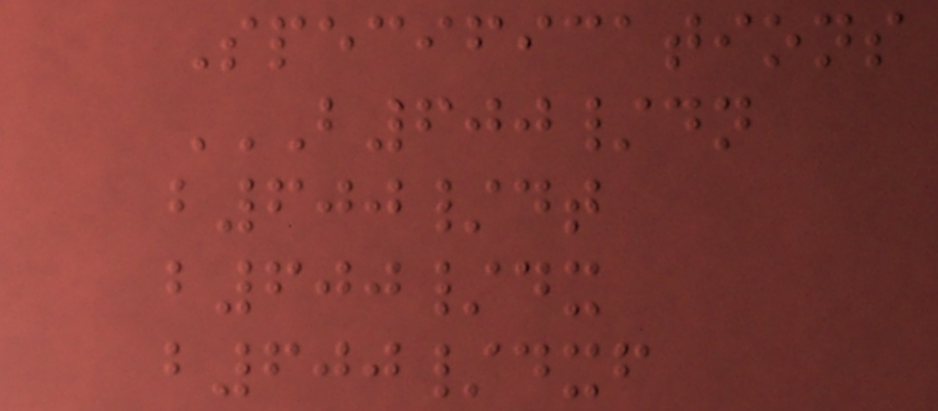Specifications
B600/DN
B600/DT
B600/DX
B600/DXF
